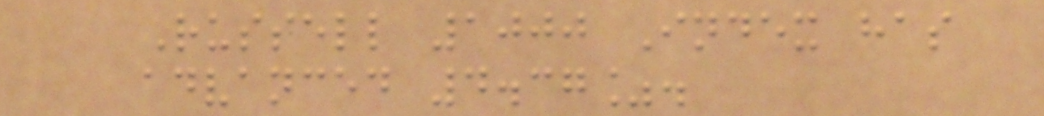Russell 1000 Index has
advanced 4.37%.
